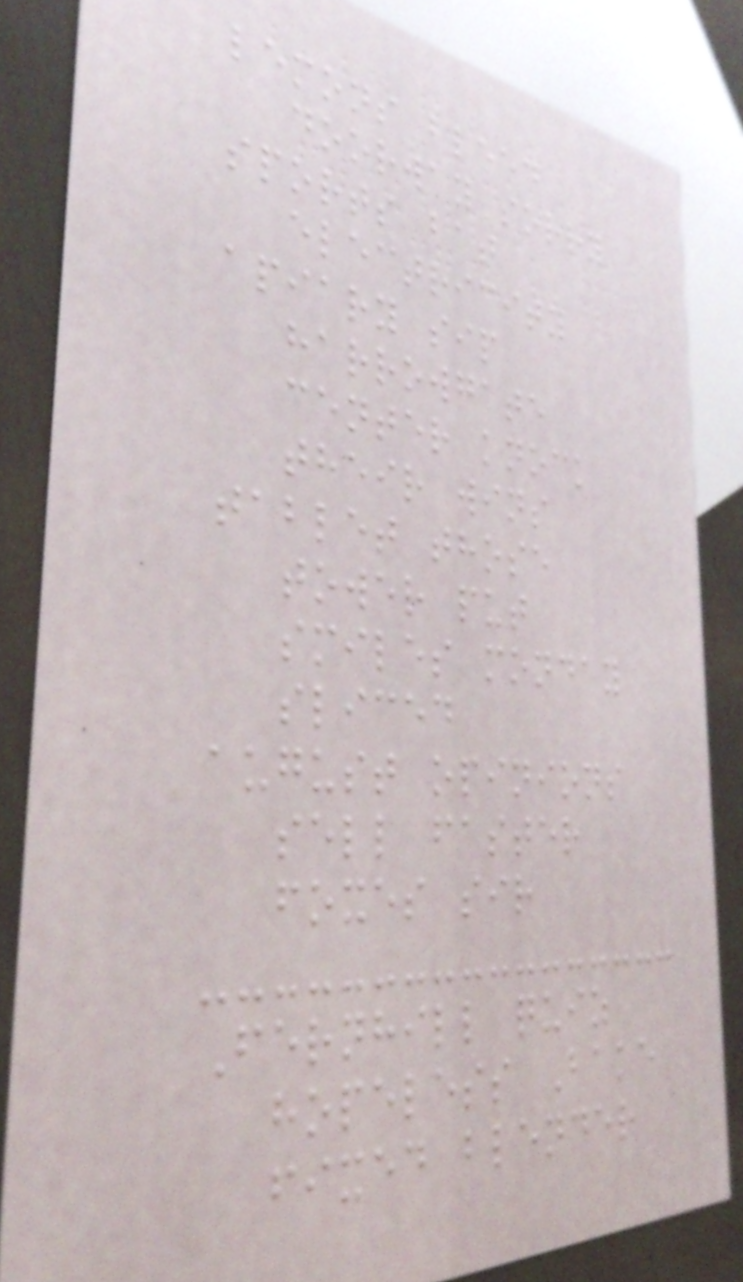lemons bleed
doorway sorry
sports bat
electricity
apiary sip
harrowgate
center knock
their wins
tablet those
tower put
smiles monday
sliced
august opinions
sell faster
foxes sir
Fernhill quiz
hopeless Bake
fixed blender
